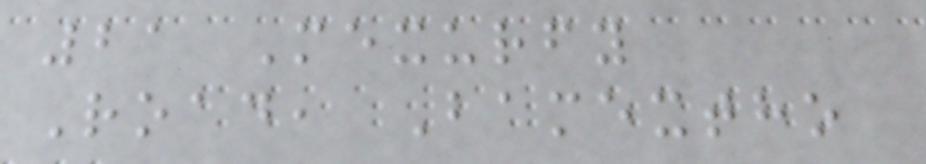21 Mexurfy
Road, Bamextho
